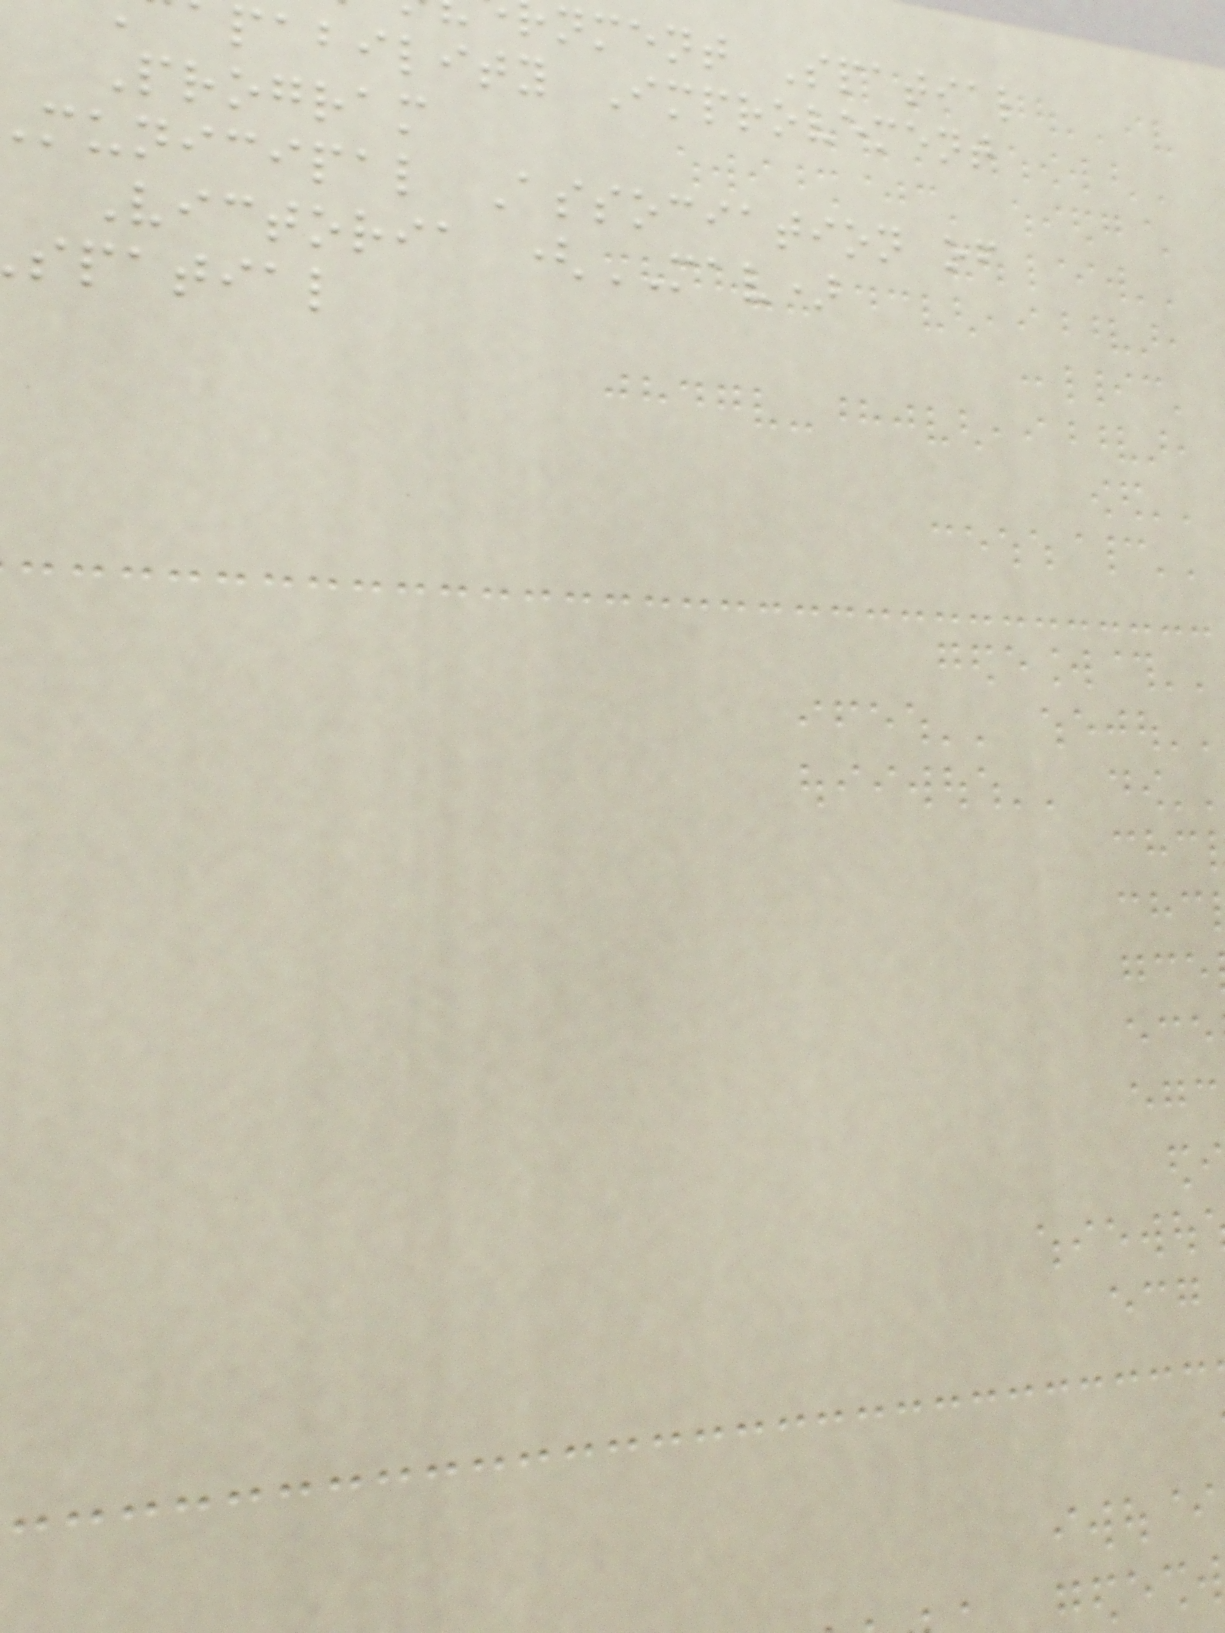nment Spatial
pability Improvement
Program
municipal Association of
Victoria (MAV)
spatial
